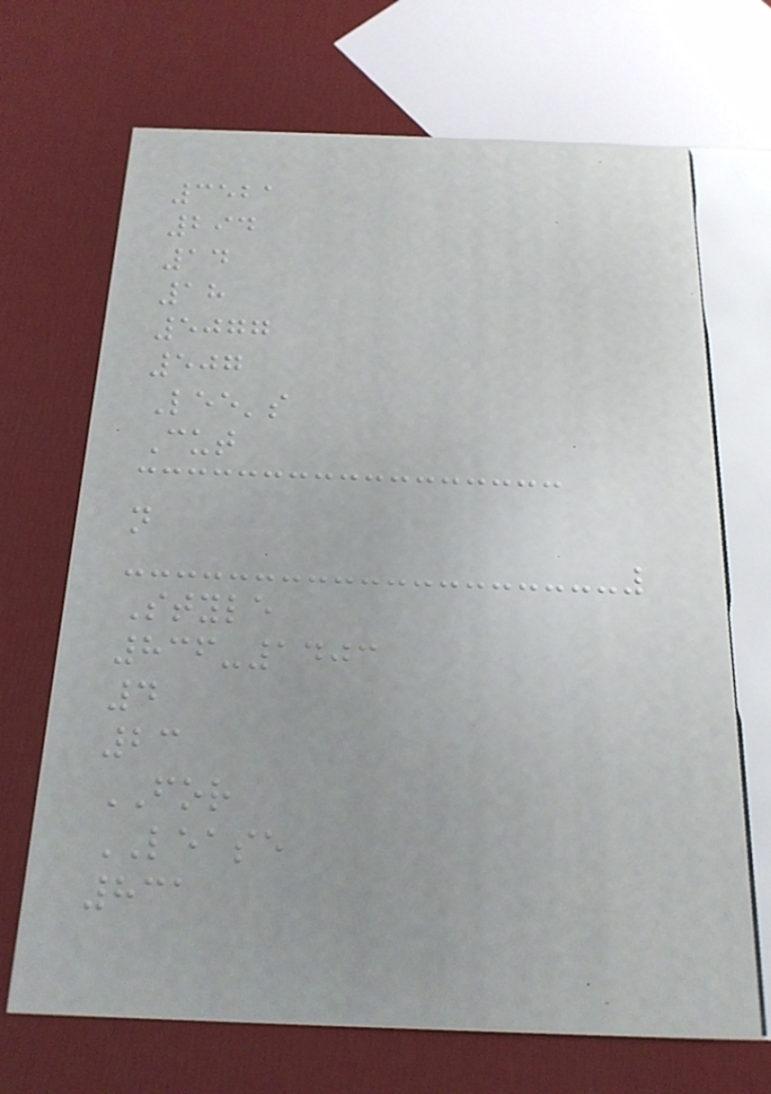3521
294
14
18
5077
507
Lee's
Cut
n
Style
836-1403
4
23
FOR
LEASE
831
